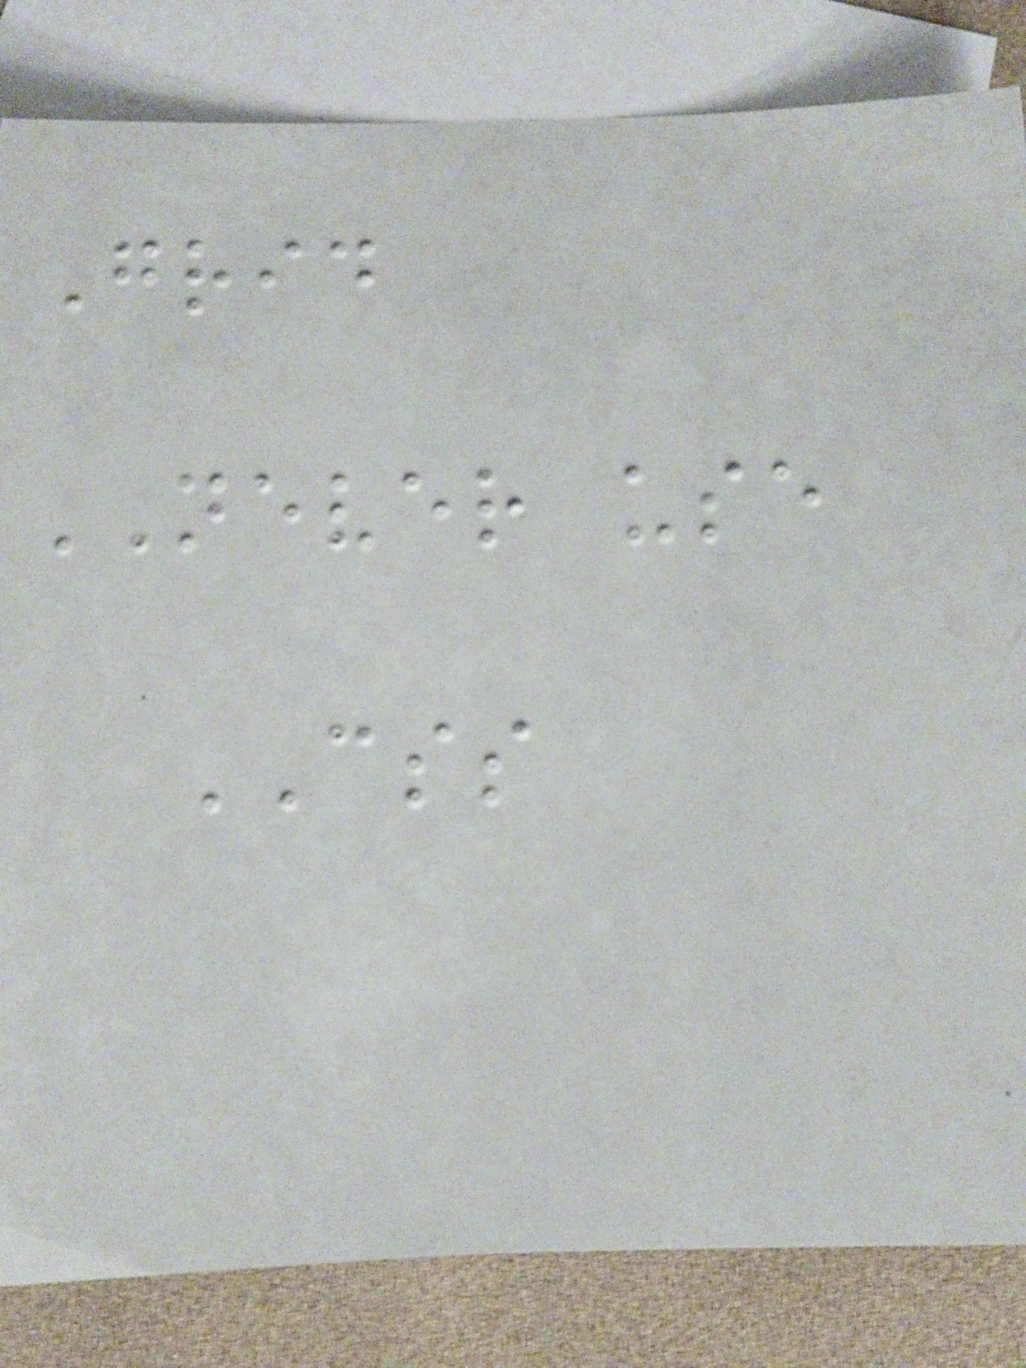Grid
NEVER use
CSS
